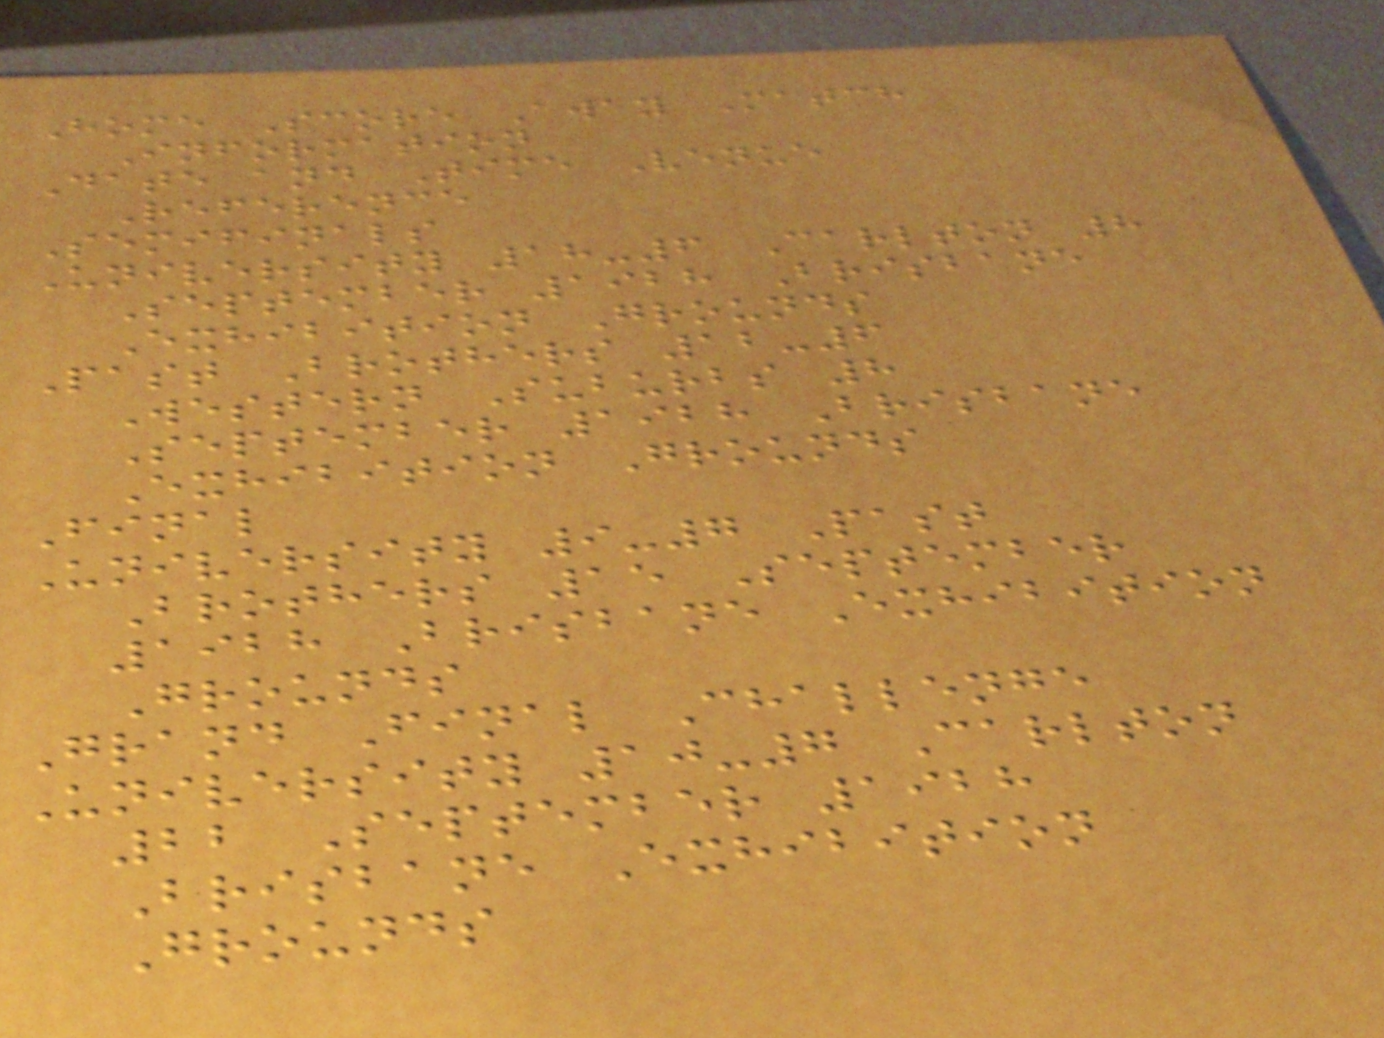Home Score Away Match
Information
Date and Time Venue
Reference
Semifinals
University 18-6 Carlton 8
September 1928 Brisbane
Exhibition Grounds
Past Brothers 12-6
Western Suburbs 8
September 1928 Brisbane
Exhibition Grounds
Final
University 9-7 Past
Brothers 15 September
1928 Brisbane Exhibition
Grounds
Grand Final Challenge
University 10-7 Carlton
22 September 1928
Brisbane Exhibition
Grounds
